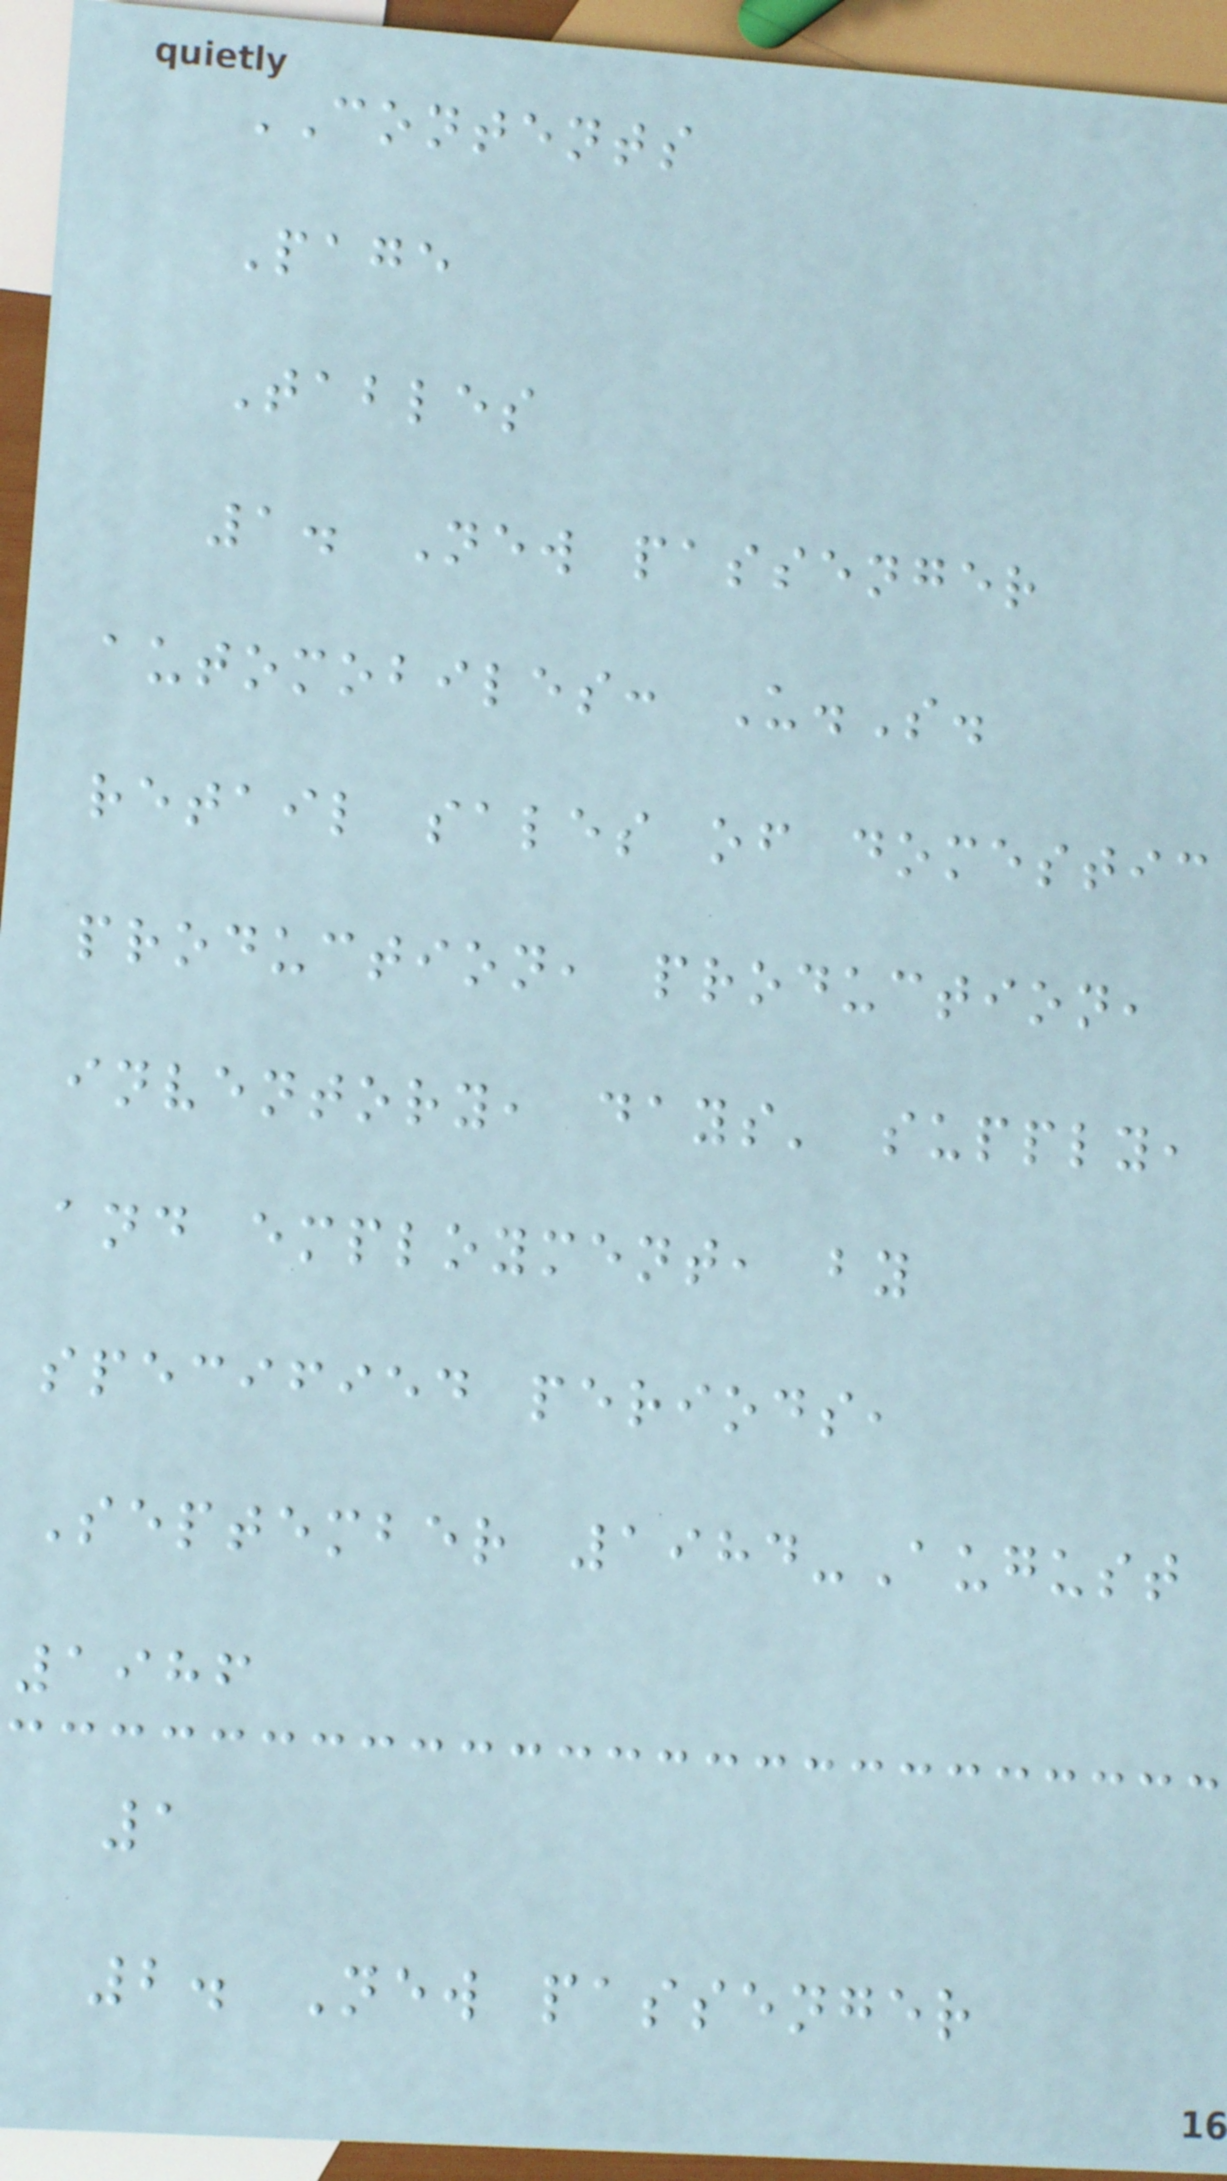CONTENTS
Page
Tables
1. New passenger
automobiles: U.S.
retail sales of domestic
production, production,
inventory, days' supply,
and employment, by
specified periods,
September 1984-August
1986
1
2. New passenger
